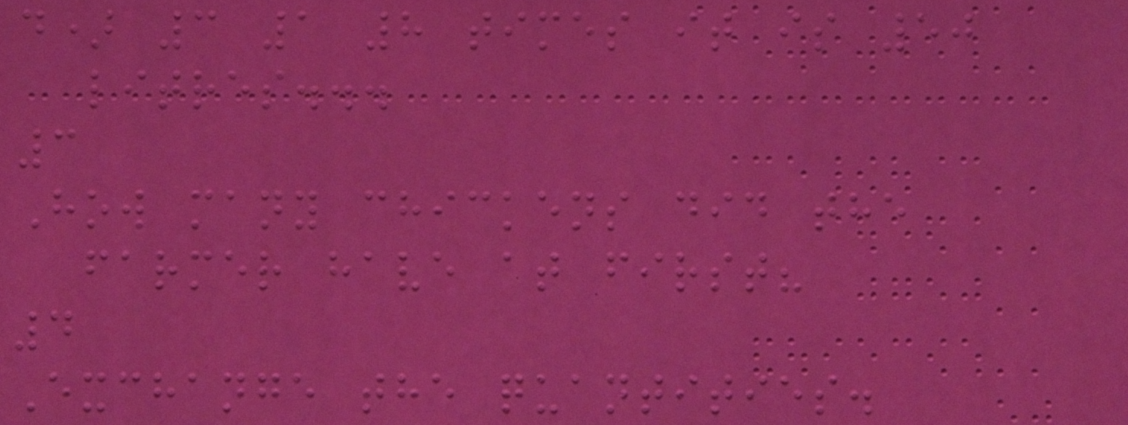d) 3 1 8 times it is 50
litres...
3
How many chickens did the
farmer have at first?
4
Exchange the quantities.
